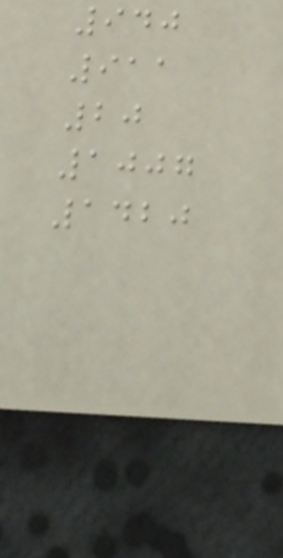940
911
20
1007
1420
